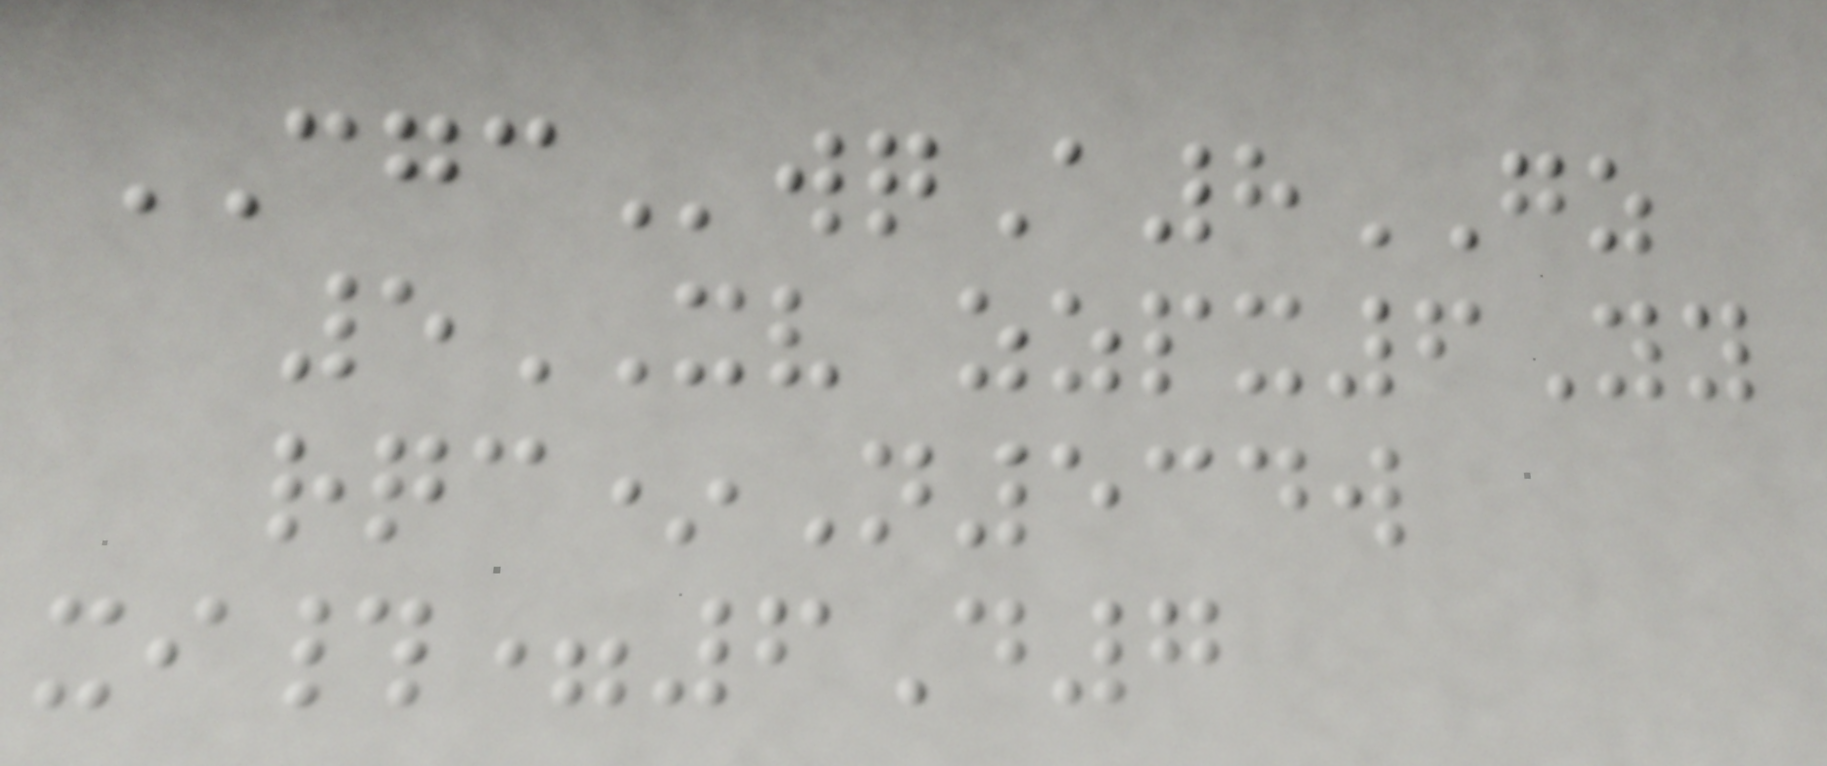CGCwqA8GZ
5XV zzpx6Yy
rqc*N534w
xi#=6D7
